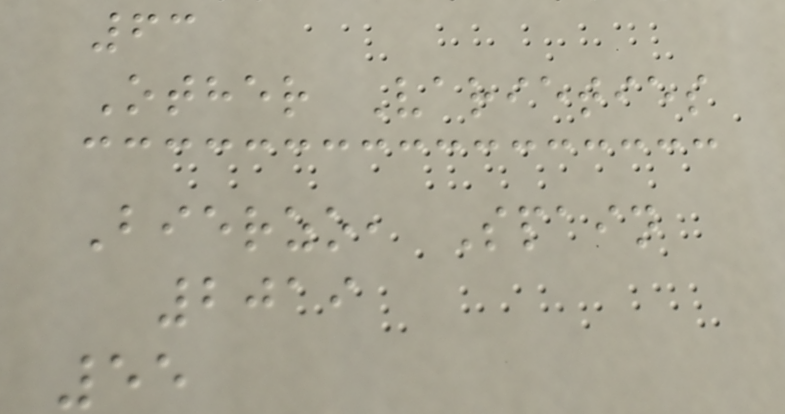63
Other Varieties
Bierzo, Spain
2019
55
